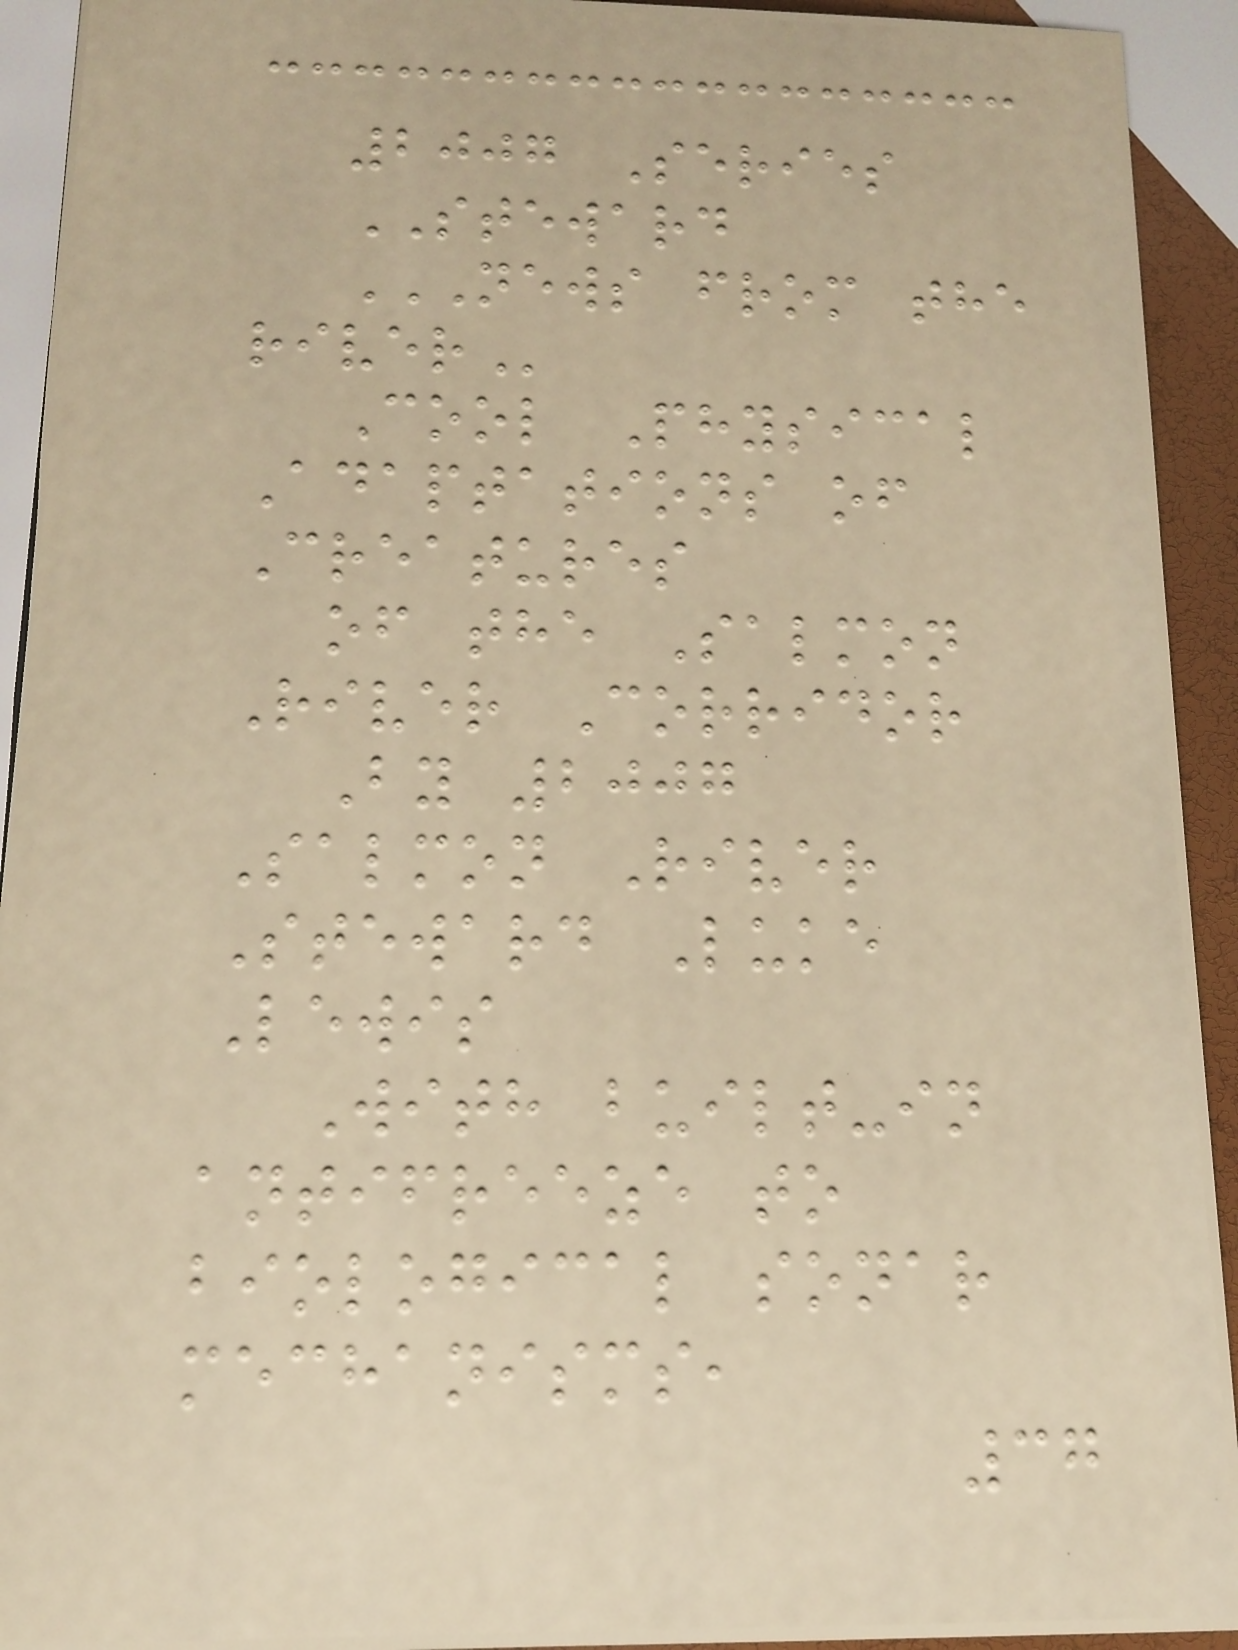2007 Series
STEWARD
NEWS FROM THE
RIVER
Cool Physical
Adaptations of
Creatures
of the Salmon
River Corridor
By 2007
Salmon River
Steward Luke
Lewis
With built-in
antifreeze to
biological sonar
mechanisms,
37
